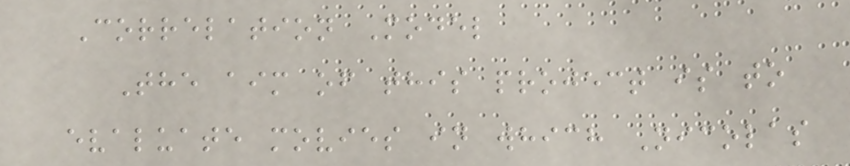Correlation Model
The aim of this project is to
evaluate movies in which Nicolas
